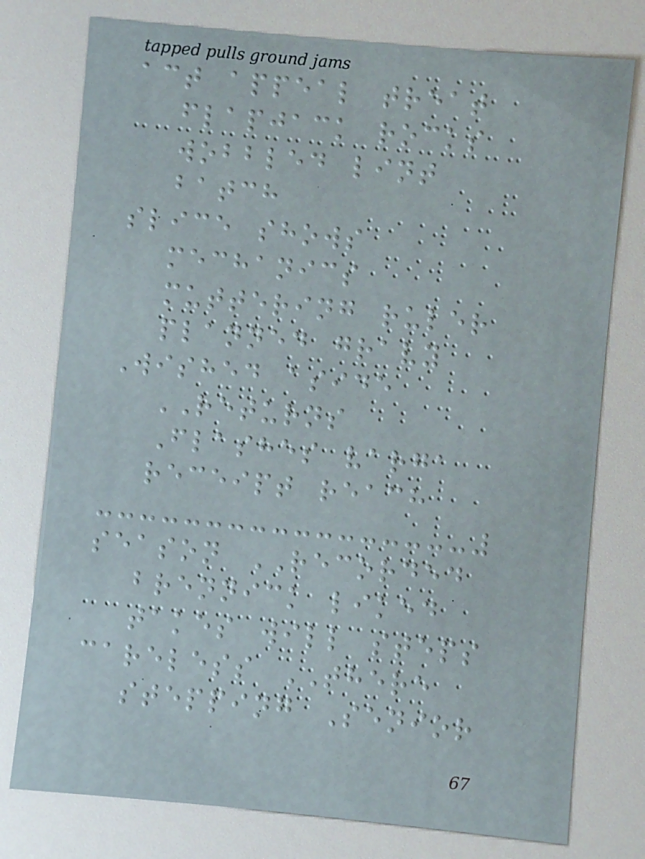act appeal treat
flapjack rocks
wobbled lint
batch
slice shows
mechanics
muttering ruler
planned gravy
Wished aside
RETURNS
Flashes varga
receipt reach
season RECORDED
brennick liked
takes will steps
careless THERE
stepping Senior
